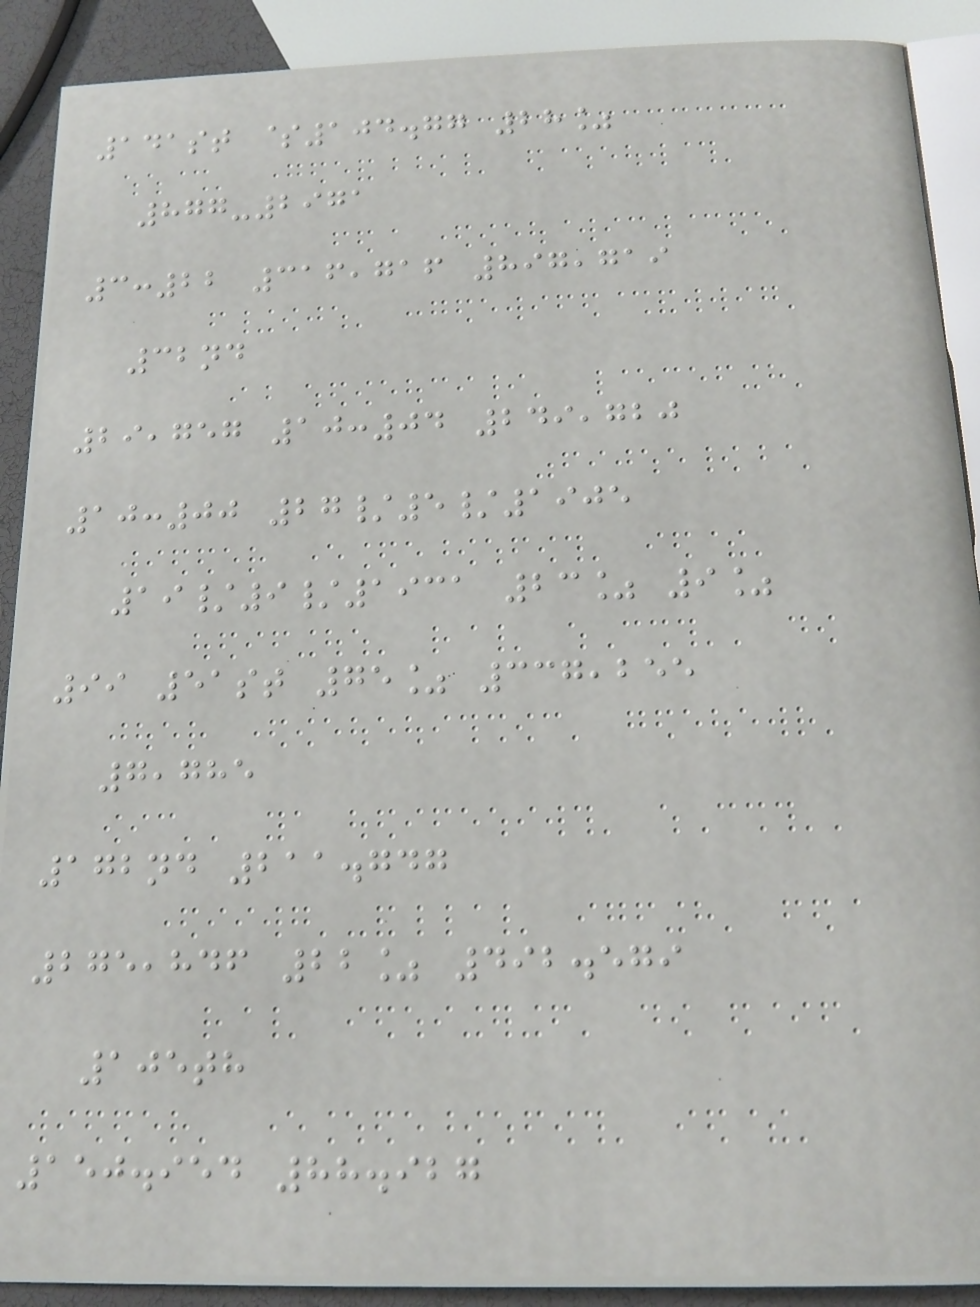141st $104.77 28%
877-2971
3:22 316,716 897,719
32nd
29,757 10:04 249,720
10:00 27/5/1905
19/9/1931 23% 9%
99 51st 75% 337,255
7,785
172nd 211.747
275,846 22% 492.579
105th
150.954 88.927
